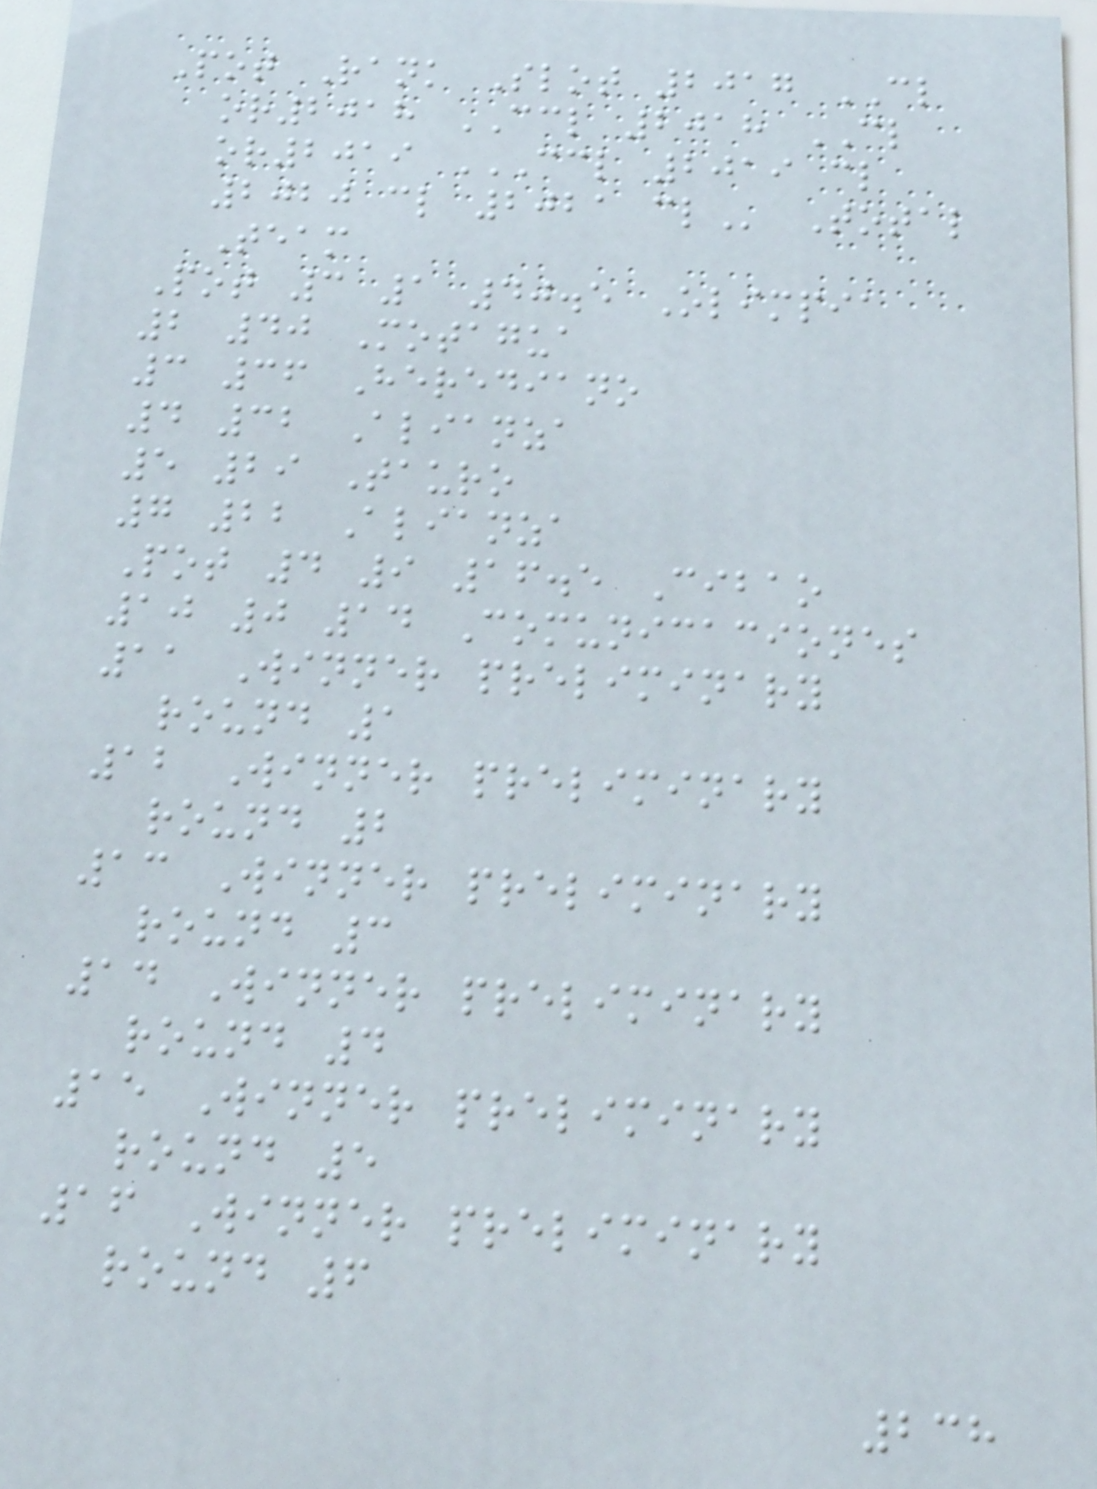Pot Rank Slot 2017 CL
or2018 CCL 2018 CL
or2019 CCL 2019 CL
2020 CL 2021 CL Total
Team
Pot 3 1 40.5 Olimpia
2 40 Motagua
3 36 Herediano
4 32 Alianza
5 29 Tauro
7 22 Alianza
Pot 4 9 16.5 Cibao
10 0 14 Comunicaciones
11 Winner preliminary
round 1
12 Winner preliminary
round 2
13 Winner preliminary
round 3
14 Winner preliminary
round 4
15 Winner preliminary
round 5
16 Winner preliminary
round 6
238
